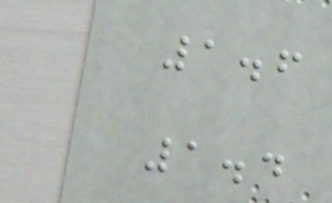1.6
1.4
